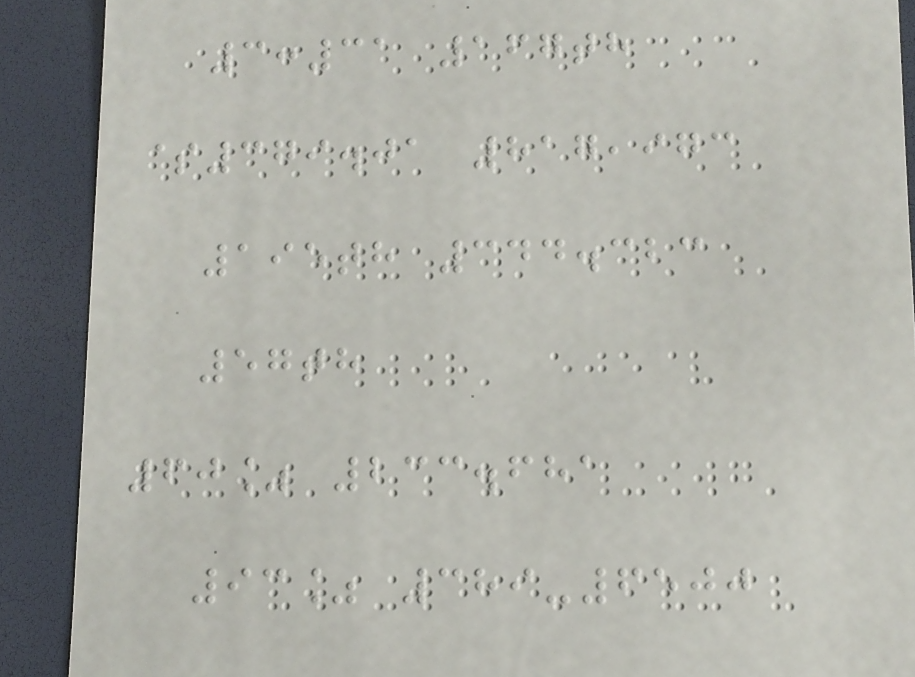3:31 167th
$379.01 817,973
195th 344.323
57th
60% 233.681
93% 389-6500
